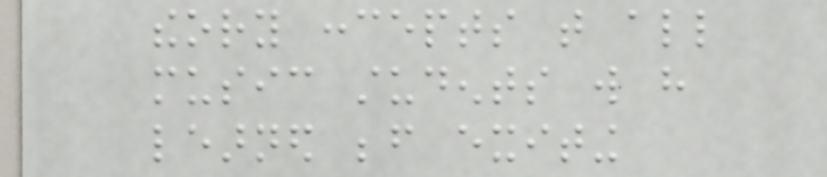theory concepts that all
music students will have
learned before exiting
